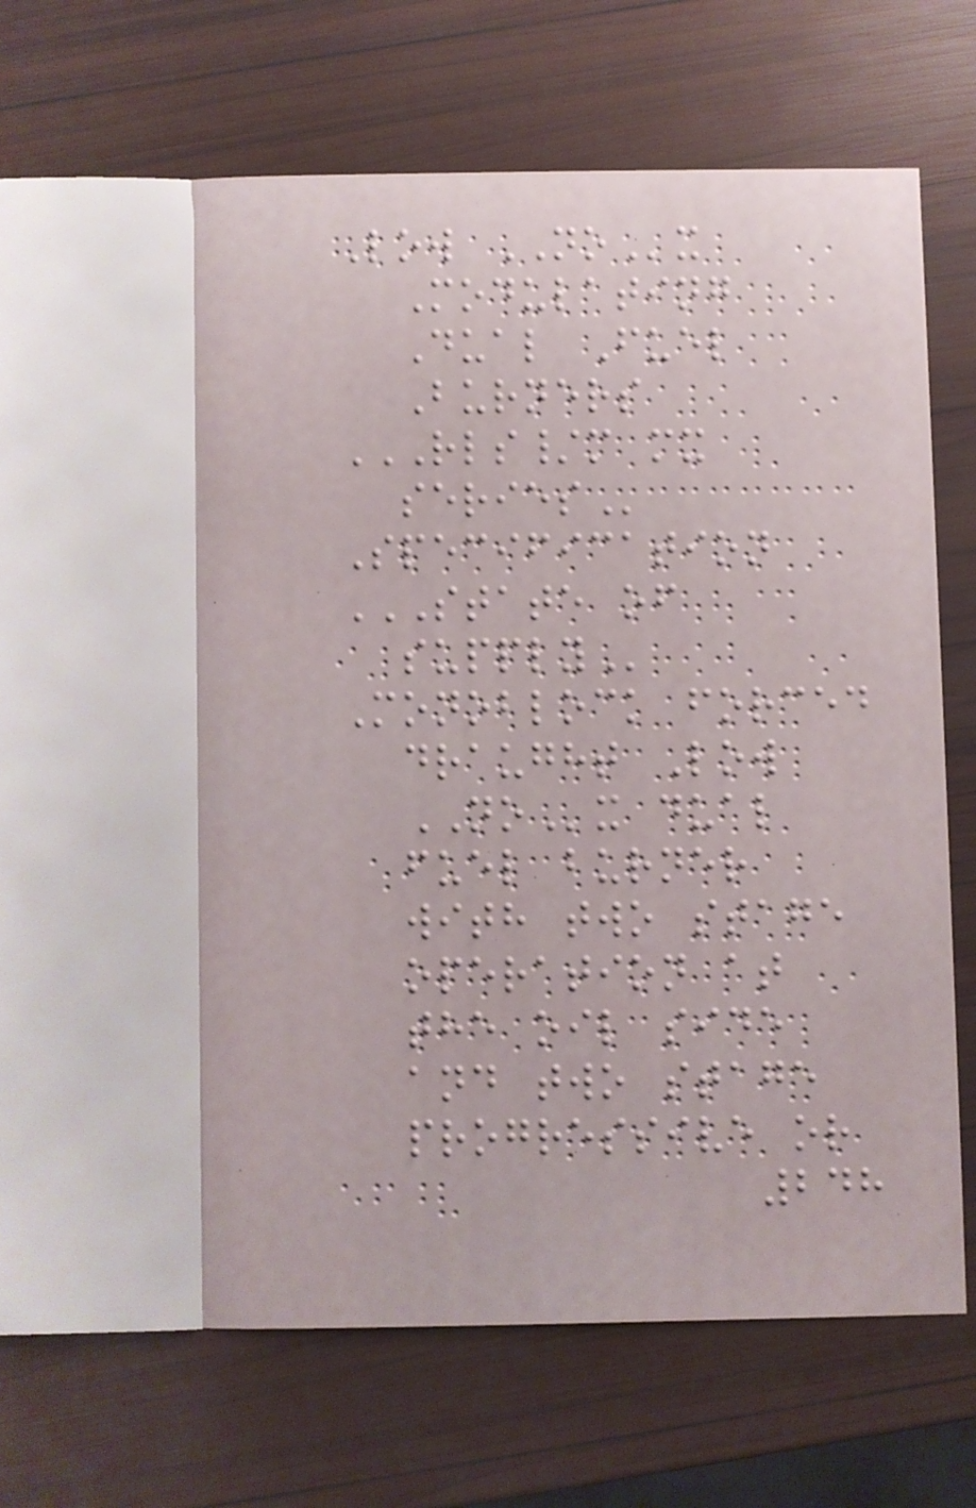Low NOx
Modulating
Dual Fuel
Burners
RLS/M MX
SERIES
Specification
STATE OF
SUPPLY
Monoblock forced
draught Low
NOx dual
fuel burner
with two stage
operation at
the oil side
and two stage
progressive or
248
